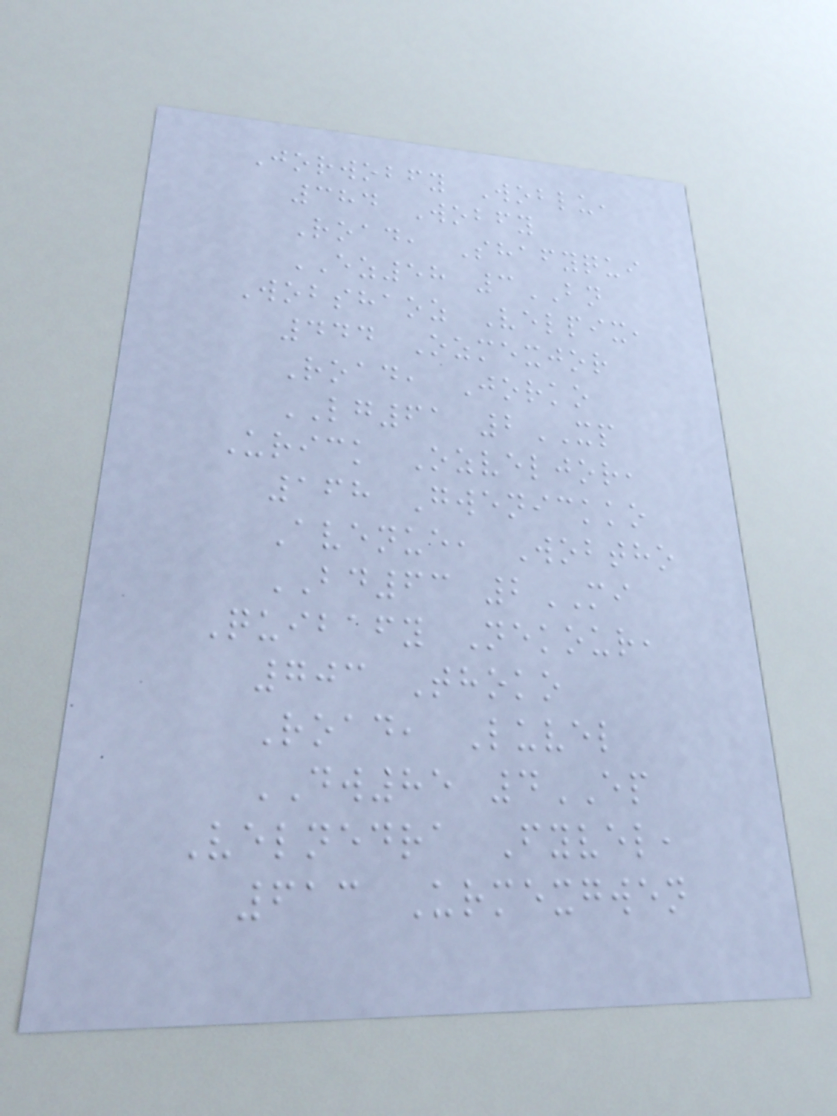Jorwobfy Woblu,
384 Wobfy
Road, Shafyqui
EZ58 3BN
Wobshaoz Velpix,
444 Ozmexjor
Road, Jorko
LG61 2XP
Urick Ozveljor,
168 Gwenickko
Avenue, Wobtho
BD63 2MI
Quibafy Nekour,
703 Thoko
Road, Luvel
DW85 4EP
Velnedra Fyvel,
613 Urmexgwen
